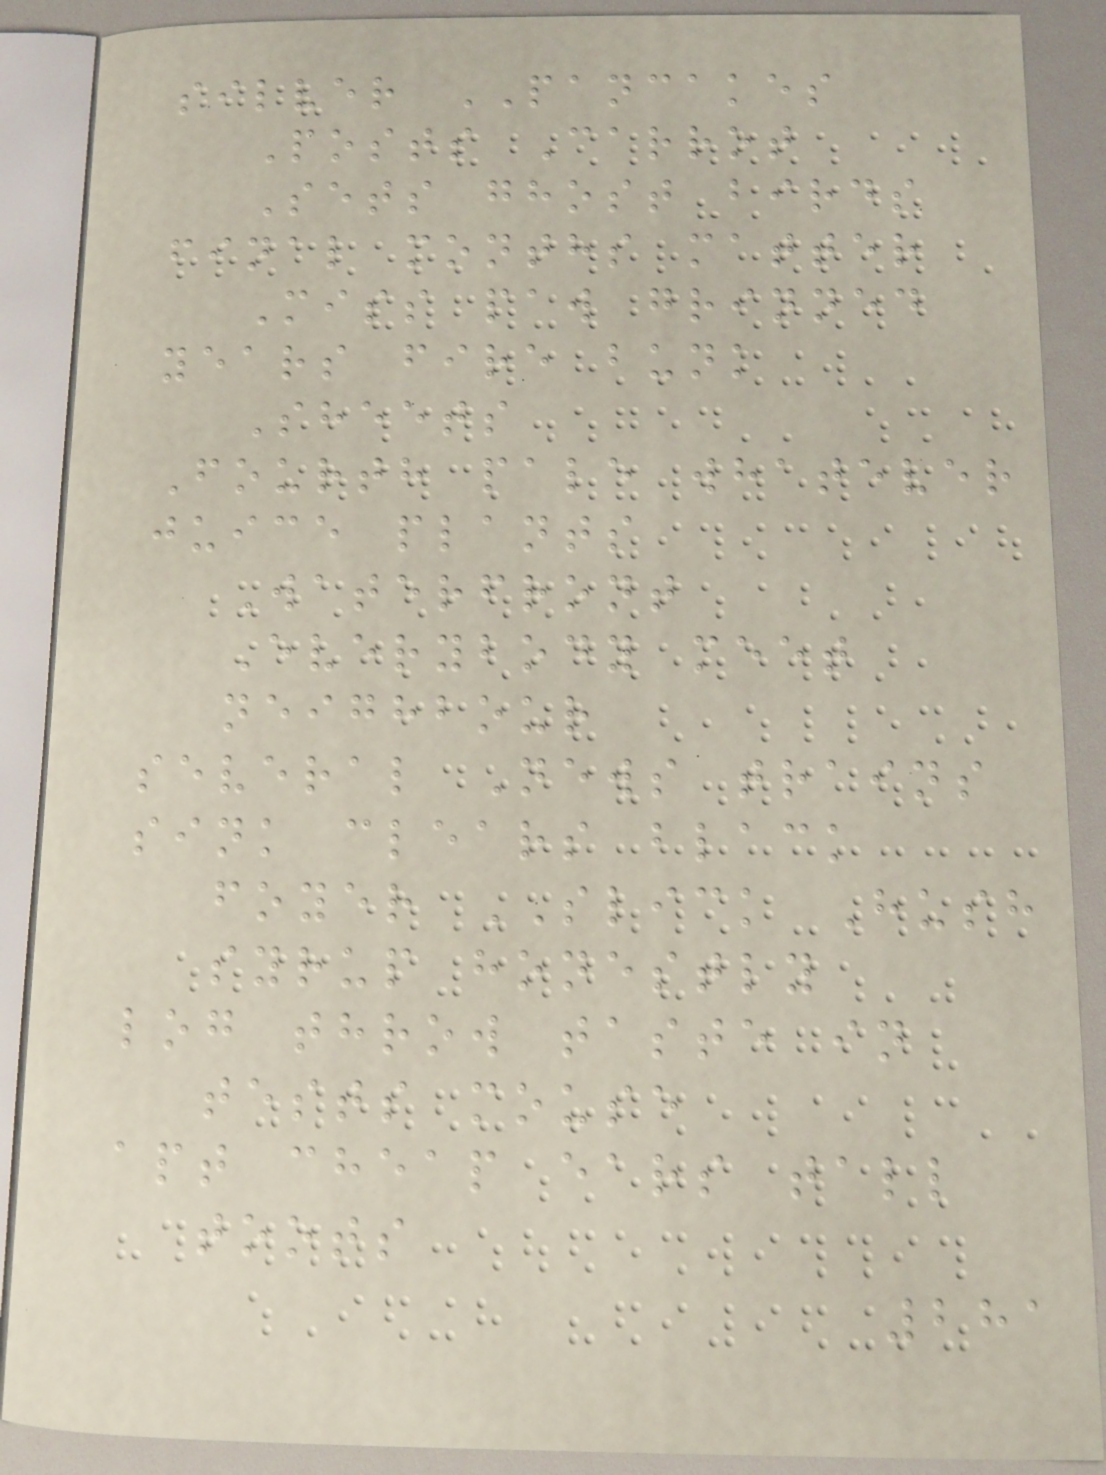silver PANCAKES
Posts Carrot
Sets ghost birds
final months matter
Miss paw grinned
years fire bunk
Sheets
Fourth pale whatever
juice plants
Waterfront
Everybody meet
neighbour
several News trains
sink clears black
foyer SLICK Hush
syrup honestly
log throw taste in
tests mouse
apt cheap ears tall
toots
281
